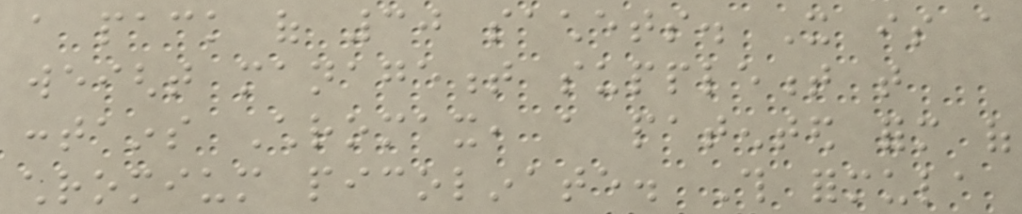a pack of 30 sachets. It is a
weight management supplement that
contains Chromax, a patented form of
chromium picolinate. This formula
